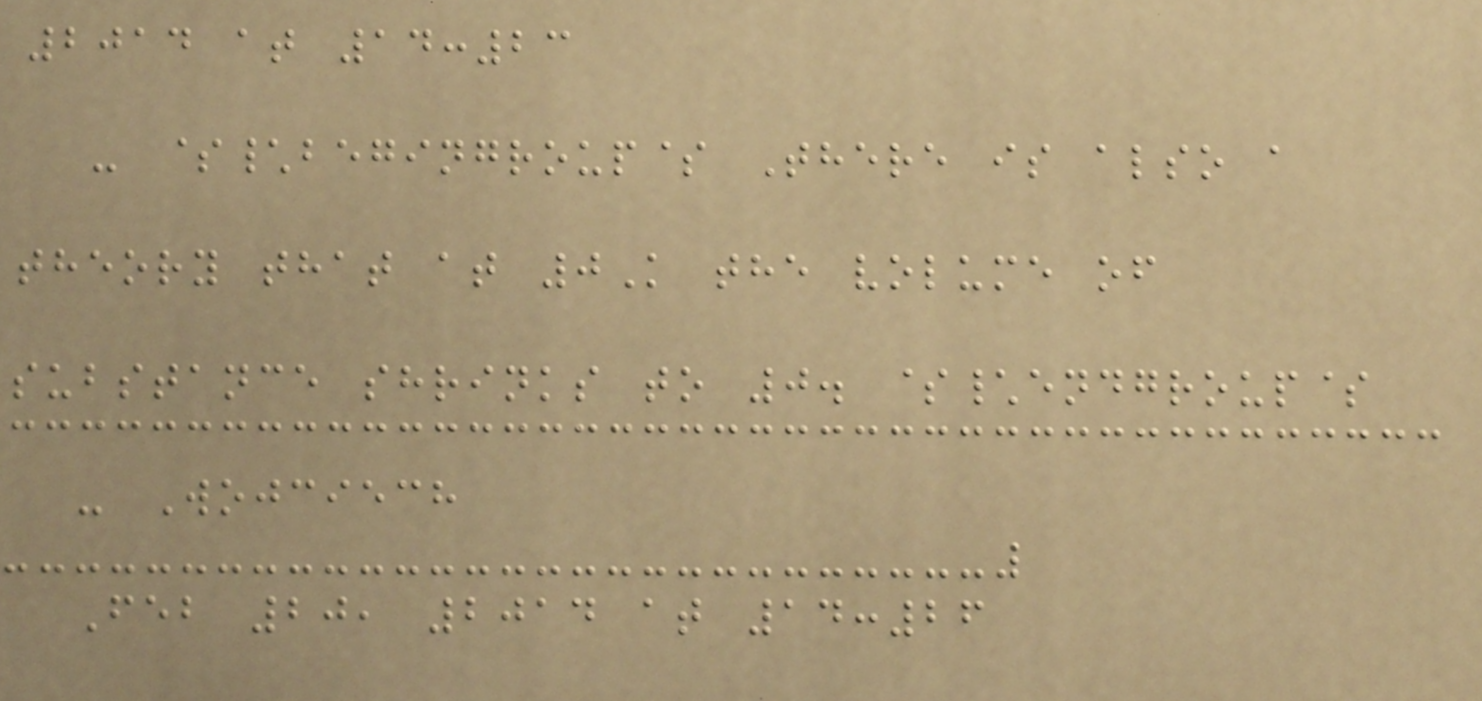2014 at 14:23
- $\begingroup$ There is also a
theory that at 0K the volume of
substance shrinks to 0. $\endgroup$
- Wojciech
Feb 20, 2014 at 14:26
